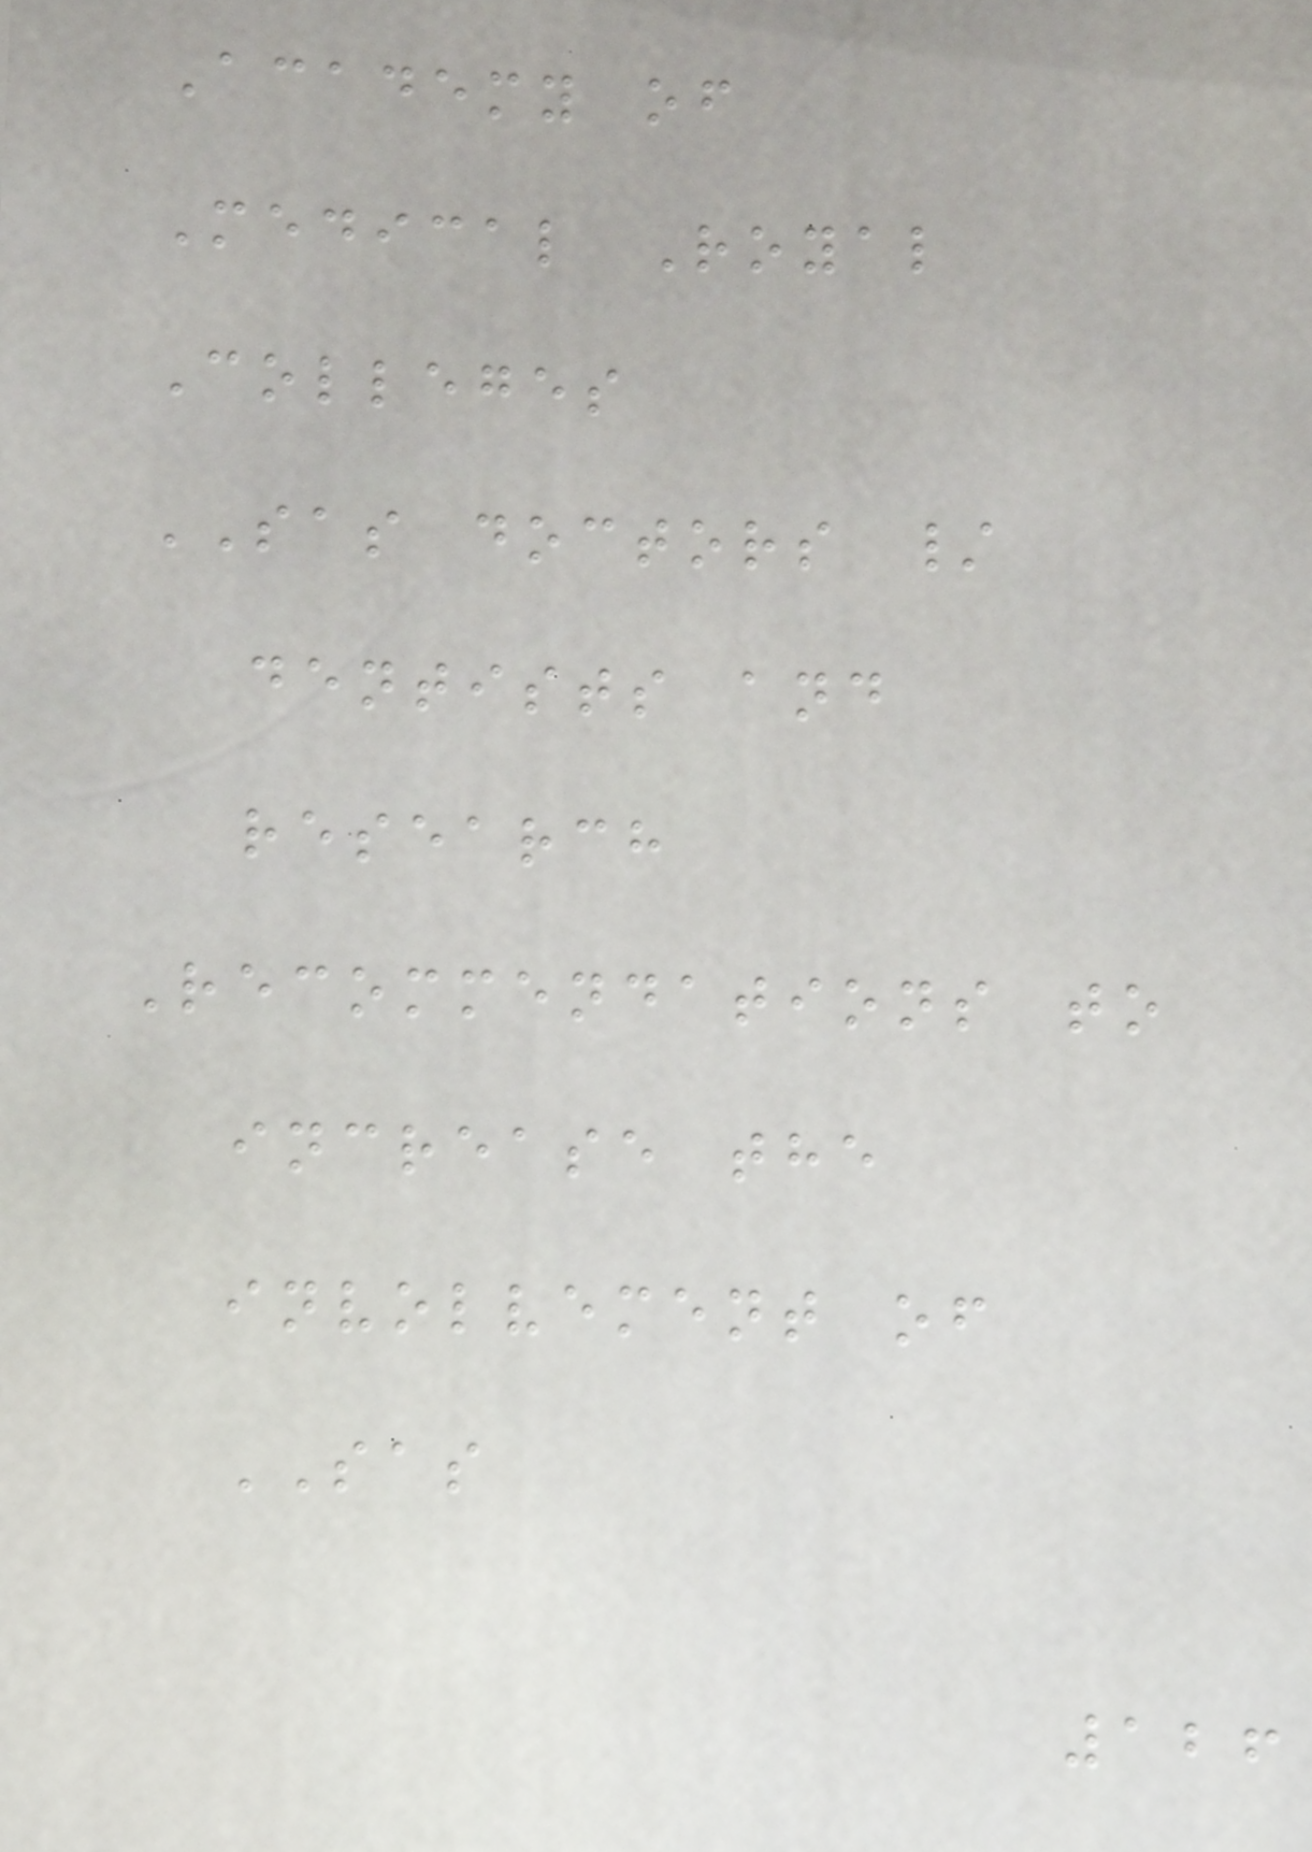Academy of
Medical Royal
Colleges
SAS doctors /
dentists and
research
Recommendations to
increase the
involvement of
SAS
126
